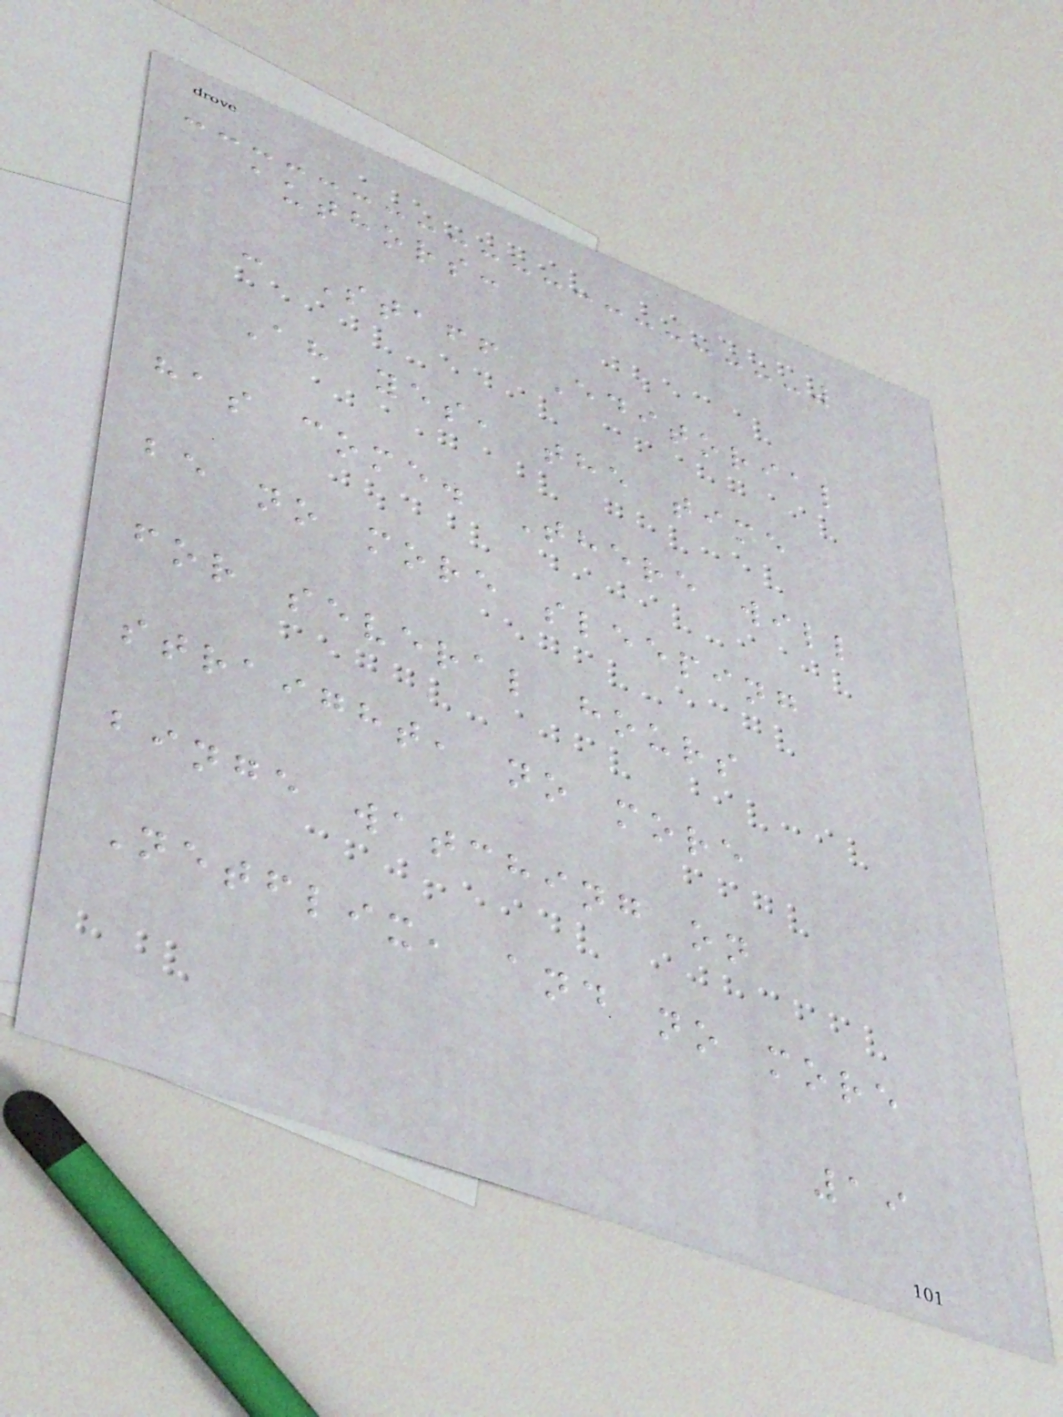authors:
- Staff Editorial
Ah yes, the time
has come. There will
be no more sleeping
for several hours
straight, no more
binge watching on
Netflix, and no more
19
